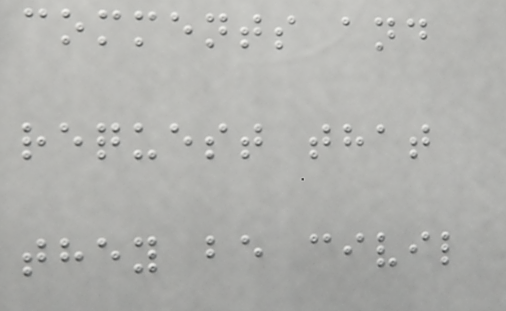comments and
request that
they be civil
